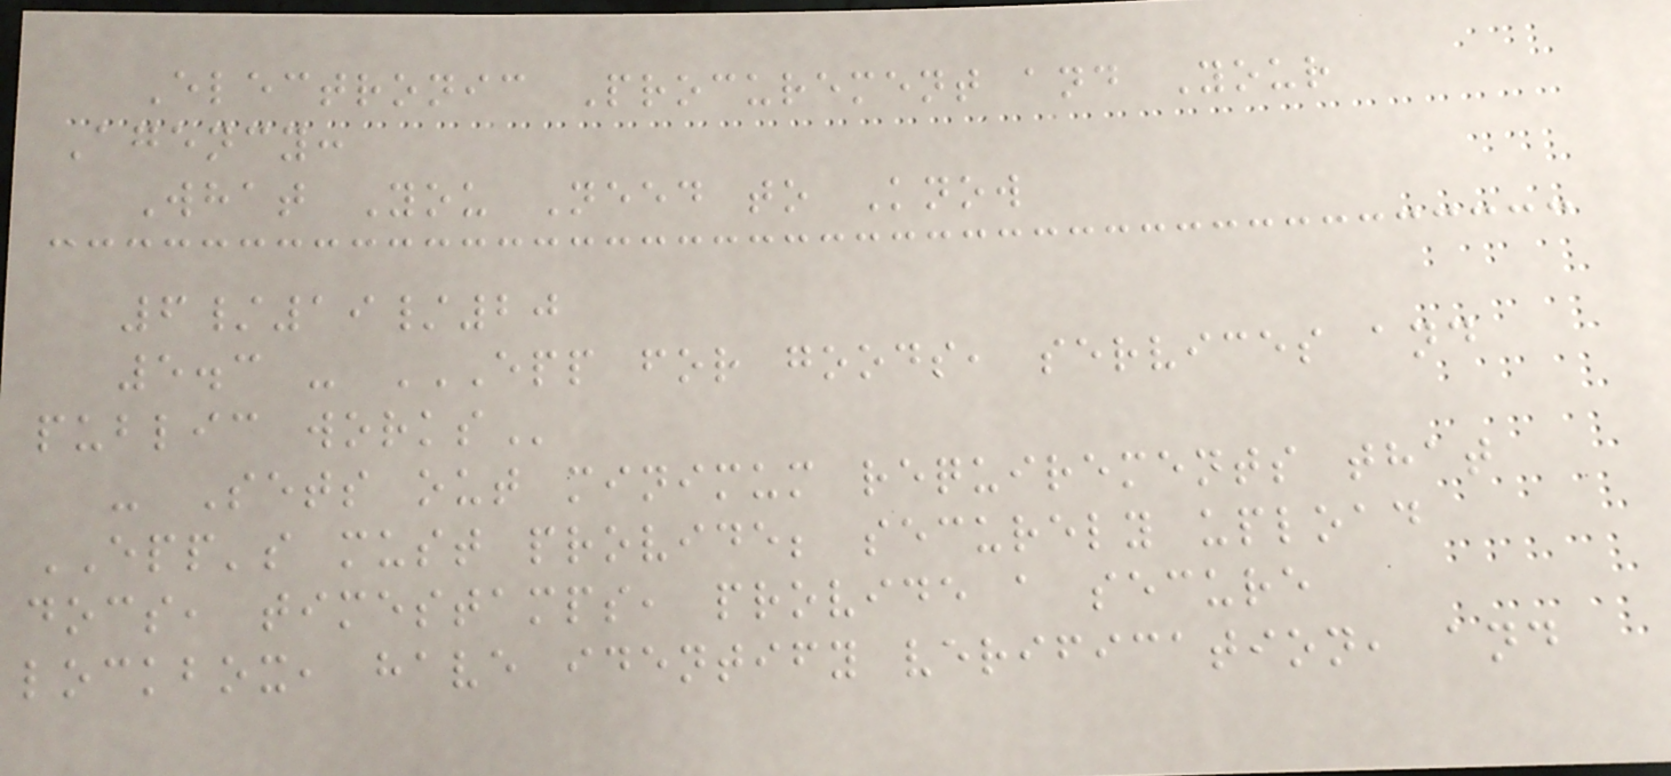Electronic Procurement and Your
Agency:
What You Need to Know
6/19/20
5.3 - EPP FOR GOODS, SERVICES AND
PUBLIC WORKS
- Sets out minimum requirements that
EPP's must provide; securely upload
docs, timestamps, provide a secure
lockbox, have identify verification, and
